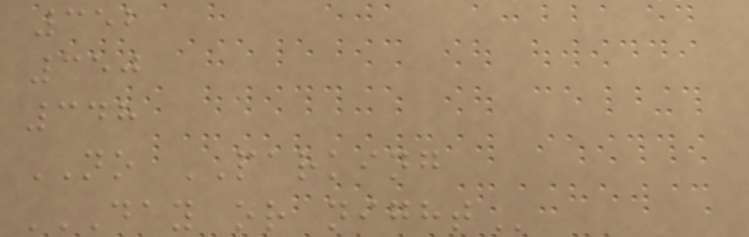352
350
348
NO PARKING
DAY OR NIGHT
